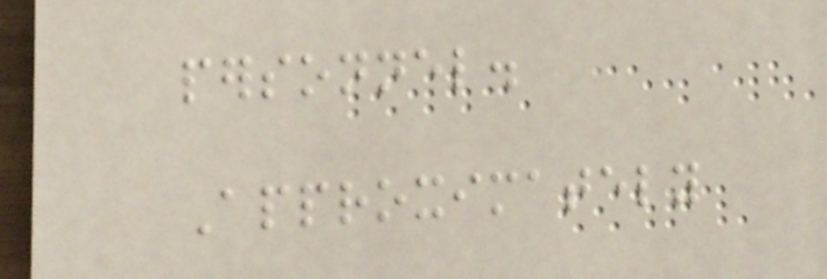personnel.
Approximately
